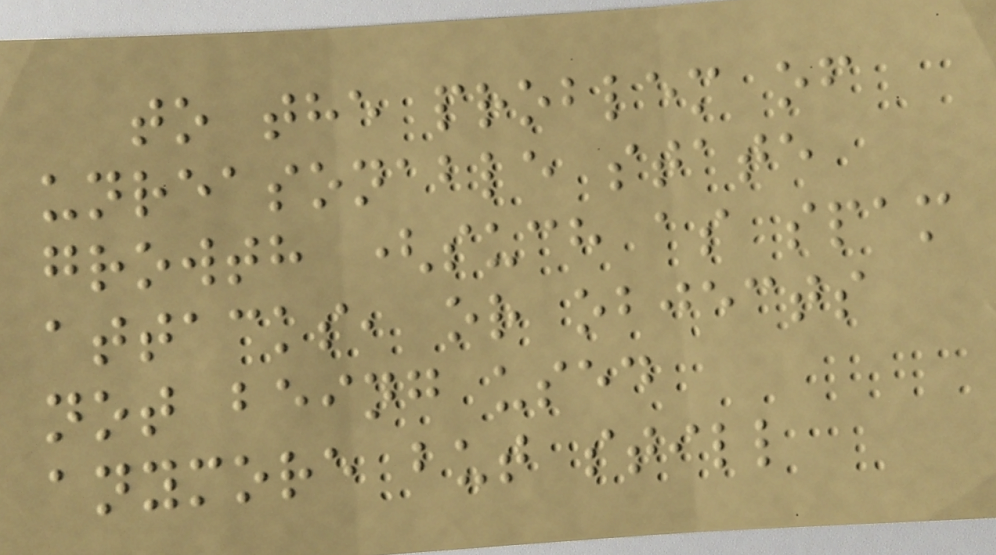to the problem of
unreasonable state
growth (such as spam
attacks, or objects
not being used
anymore but still
